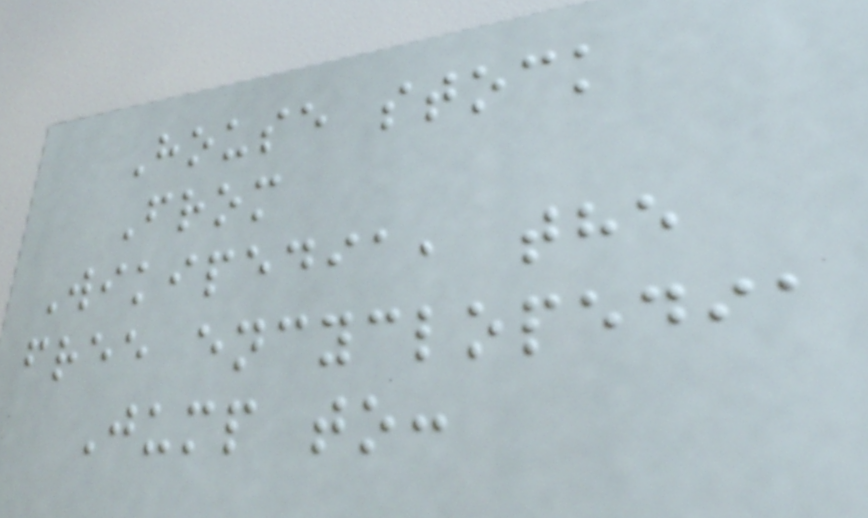House stock
From
Wikipedia, the
free encyclopedia
Jump to:
